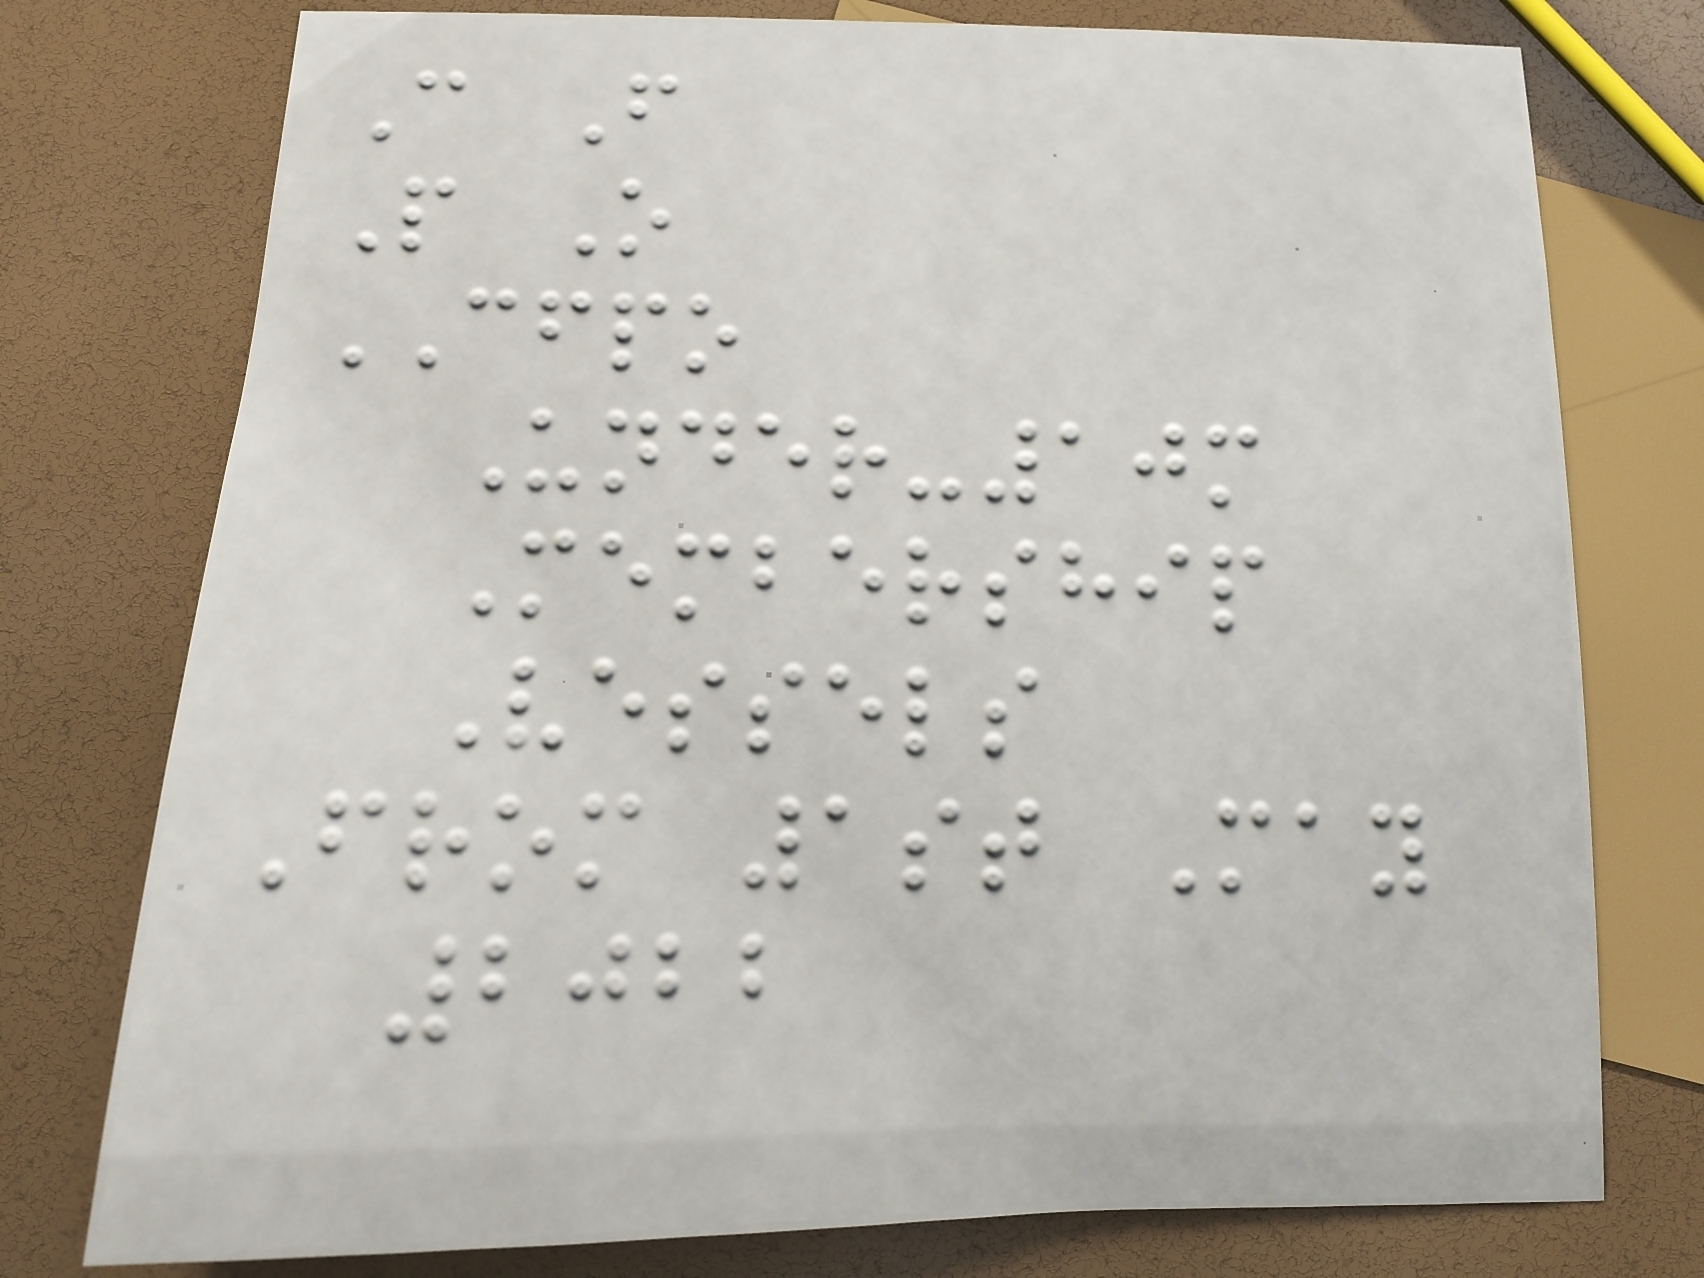C F
P O
CFPO
Under-10m
Membership
Vessels
From 1st May
2022
